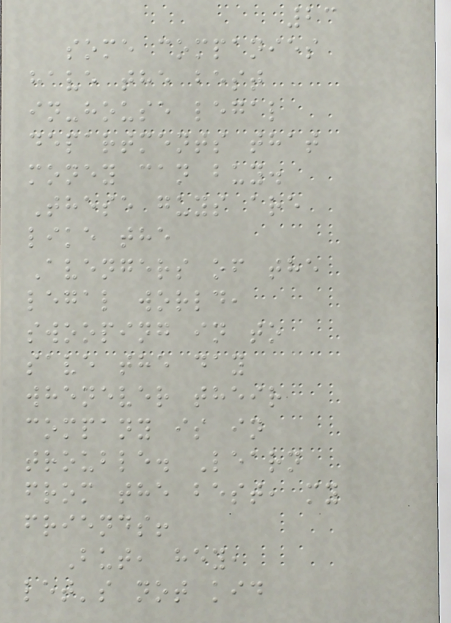23
some companies
have the best
in-house legal
departments that
money can buy.
These guys are
like the
Avengers of the
legal world,
swooping in to
save the day
whenever their
company is in
trouble. Learn
from the best, my
friends!
But, hey,
let's not kid
